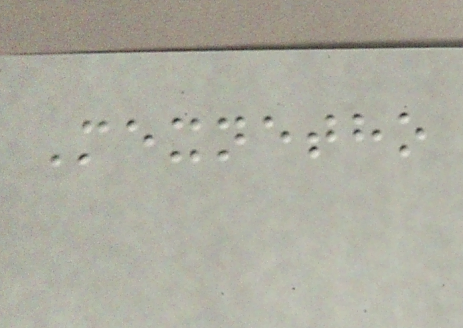Mexnetho
